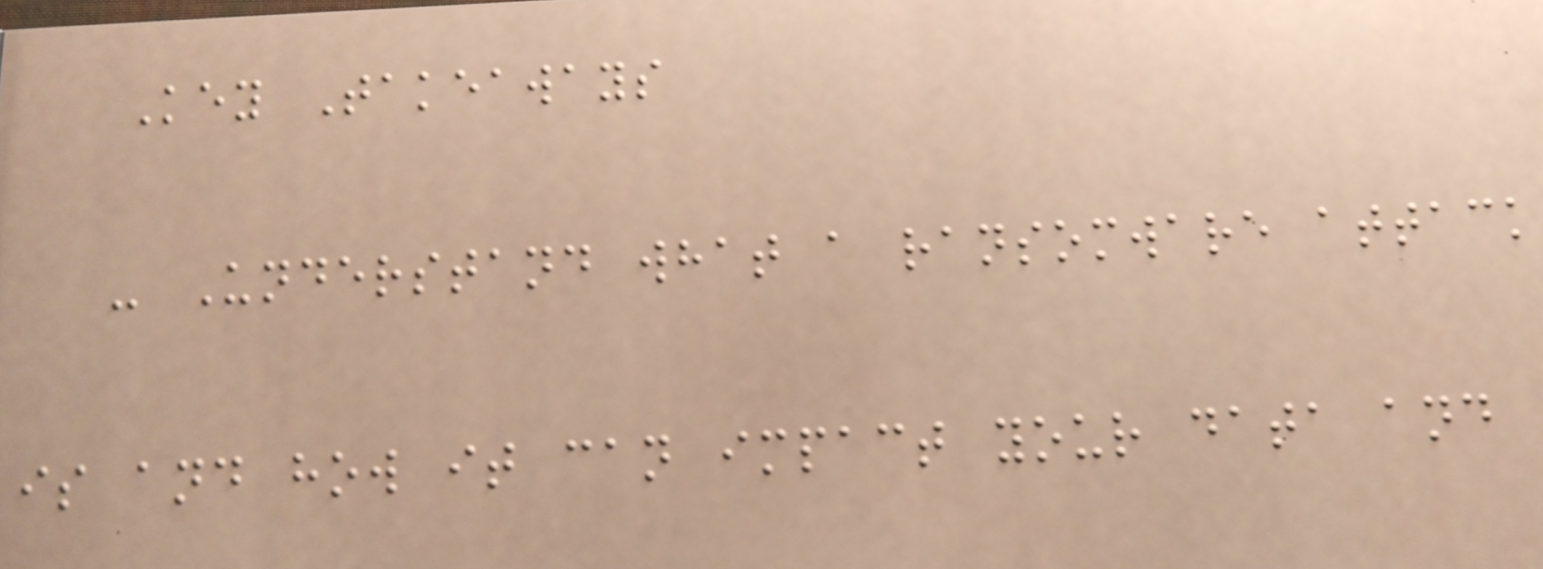Key Takeaways
- Understand what a ransomware attack
is and how it can impact your data and
